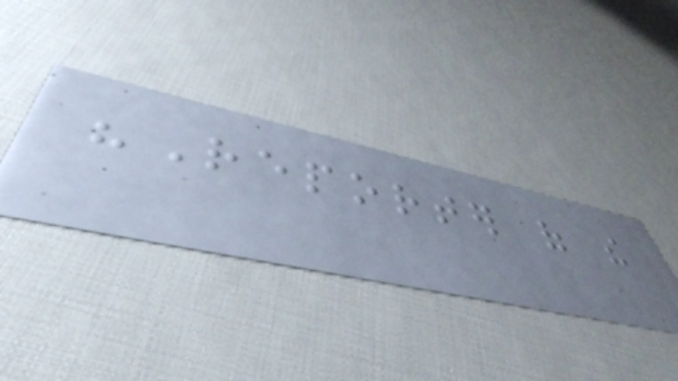"Reporter of the
